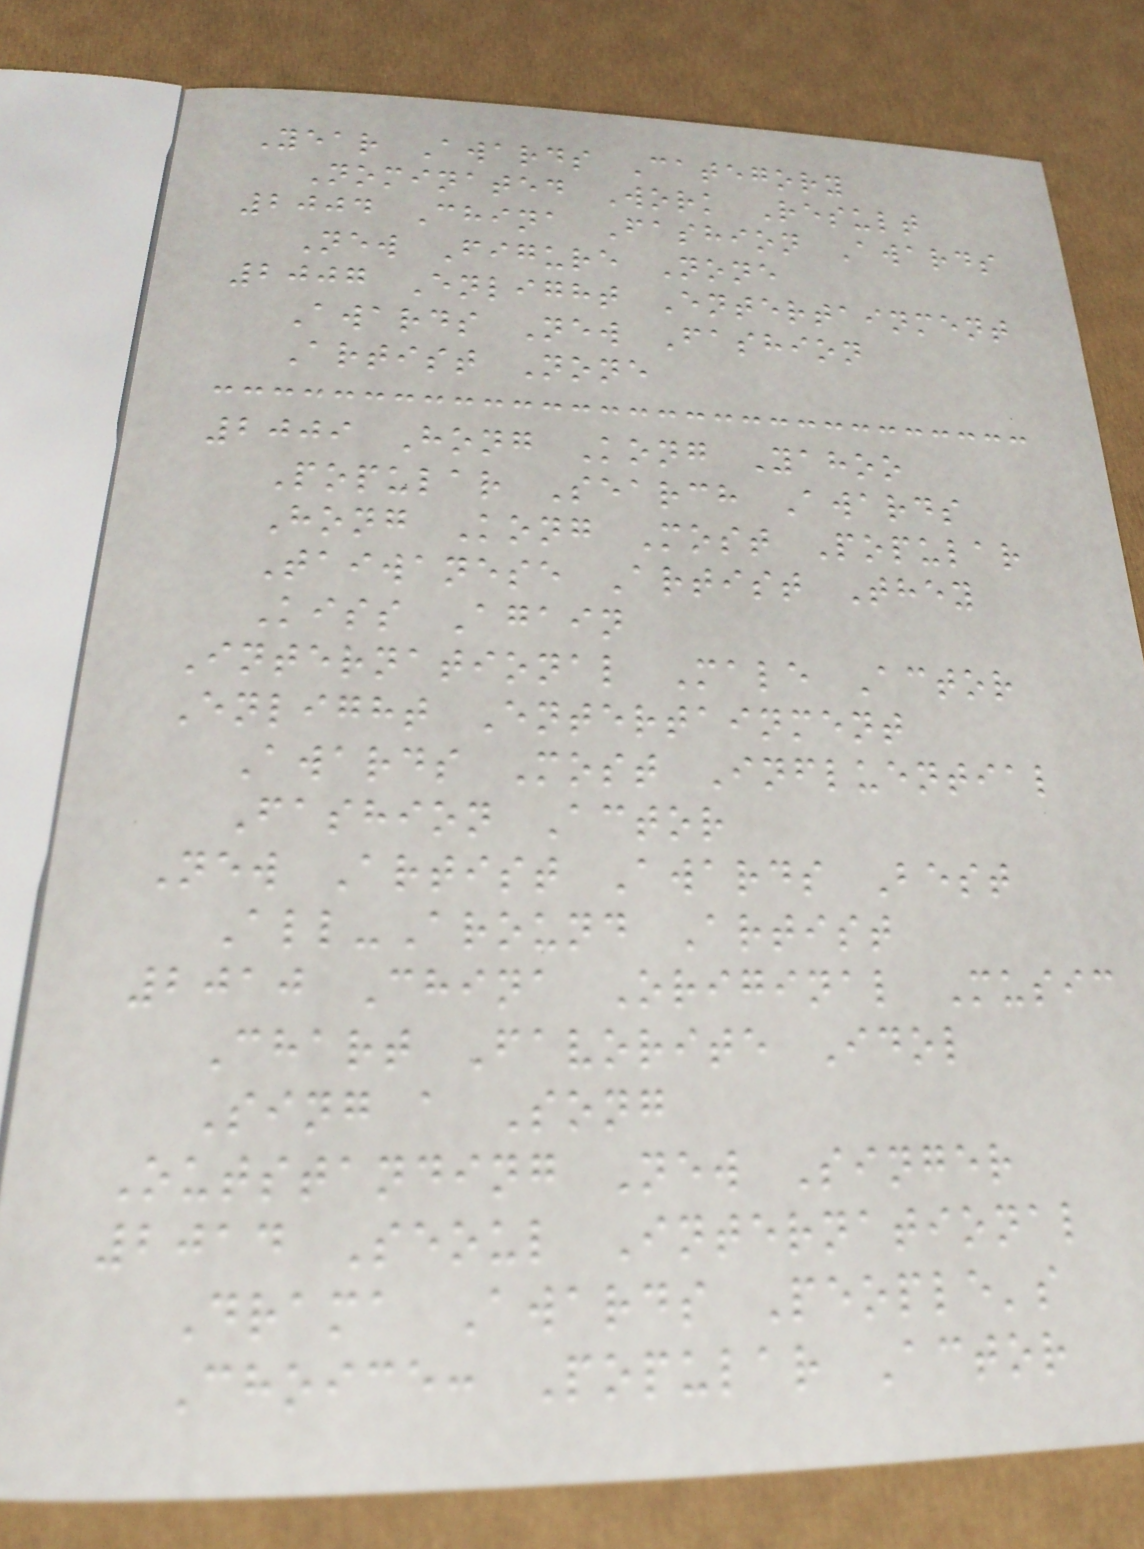Year Awards Category
Nominated Work Result
2004 China Fashion Awards
New Figure None
2007 Enlight Entertainment
Awards New Fashion
Artist None
2009 Hong Kong Yahoo
Popular Search Awards
Hong Kong Most Popular
Taiwanese Artist They
Kiss Again
International Male Actor
Enlight Entertainment
Awards Most Influential
Fashion Actor
New Artist Awards Best
All-Around Artist
2010 China Original Music
Chart Favorite Idol
Sing a Song
Outstanding New Singer
2014 Seoul International
Drama Awards People's
Choice: Popular Actor
